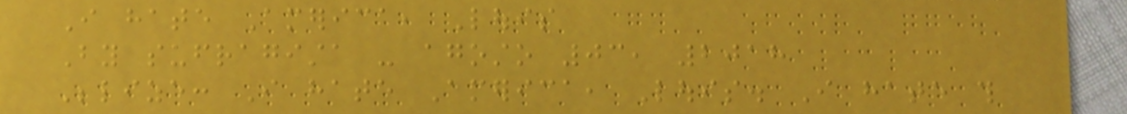I hate America, Louis
By sufragista - agosto 03, 2018
Belize: I hate America, Louis. I hate this
